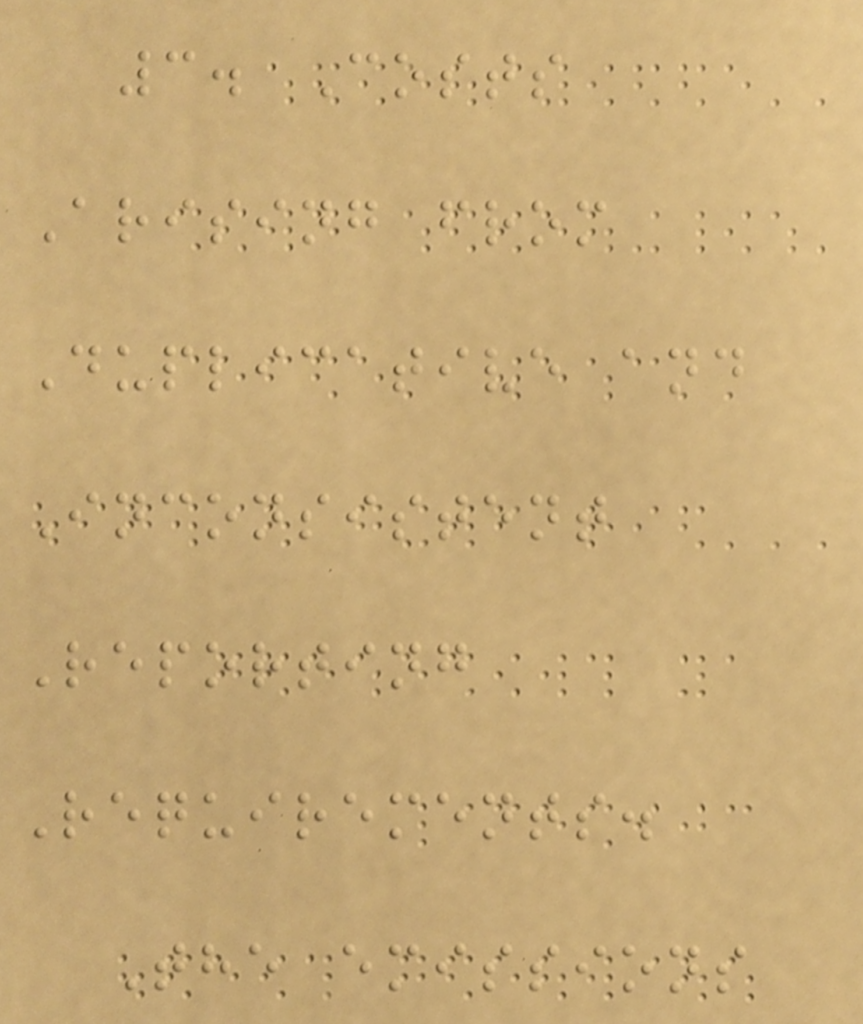3. Costs
Arising from
Duplicative and
Inconsistent
Reporting
Requirements.
The emissions
